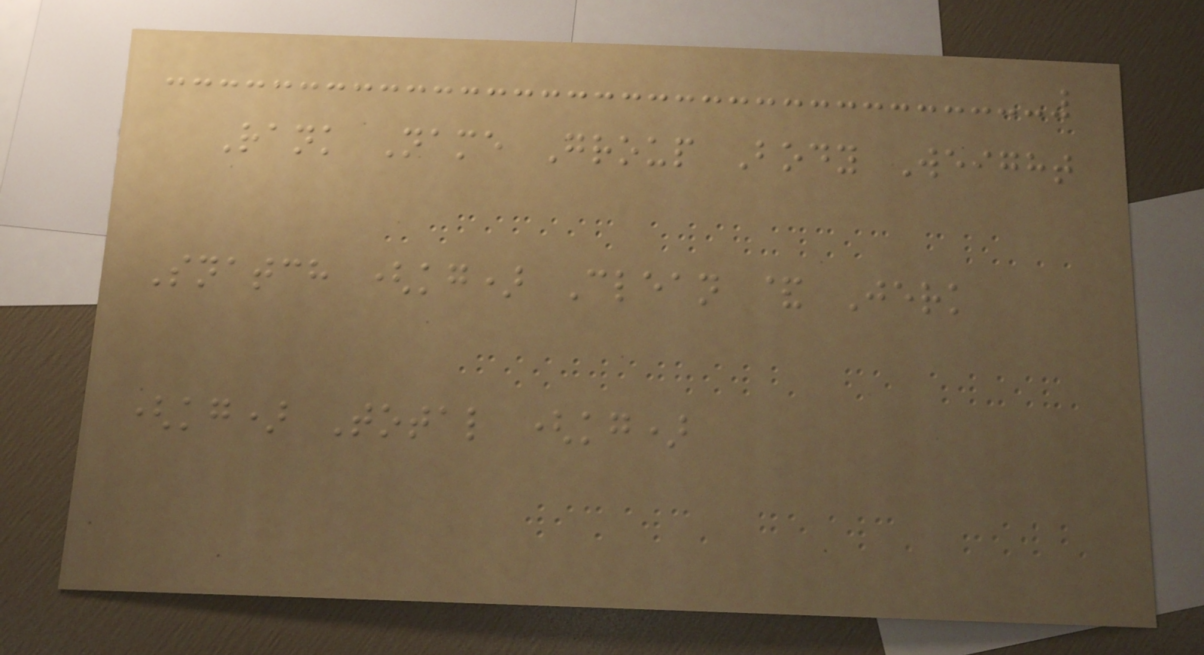Rank Name Group Body Weight
Snatch (kg) Clean & Jerk
(kg) Total (kg)
